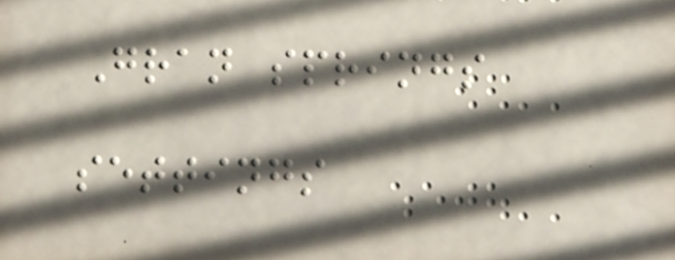Gran springs
settings
